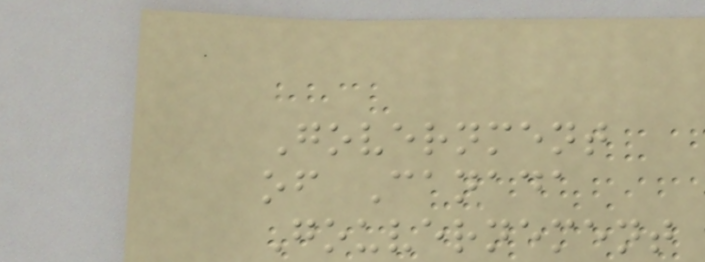Government
of Canada
Gouvernement
